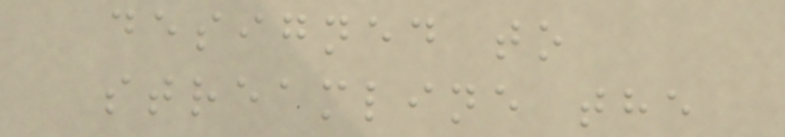designed to
streamline the
